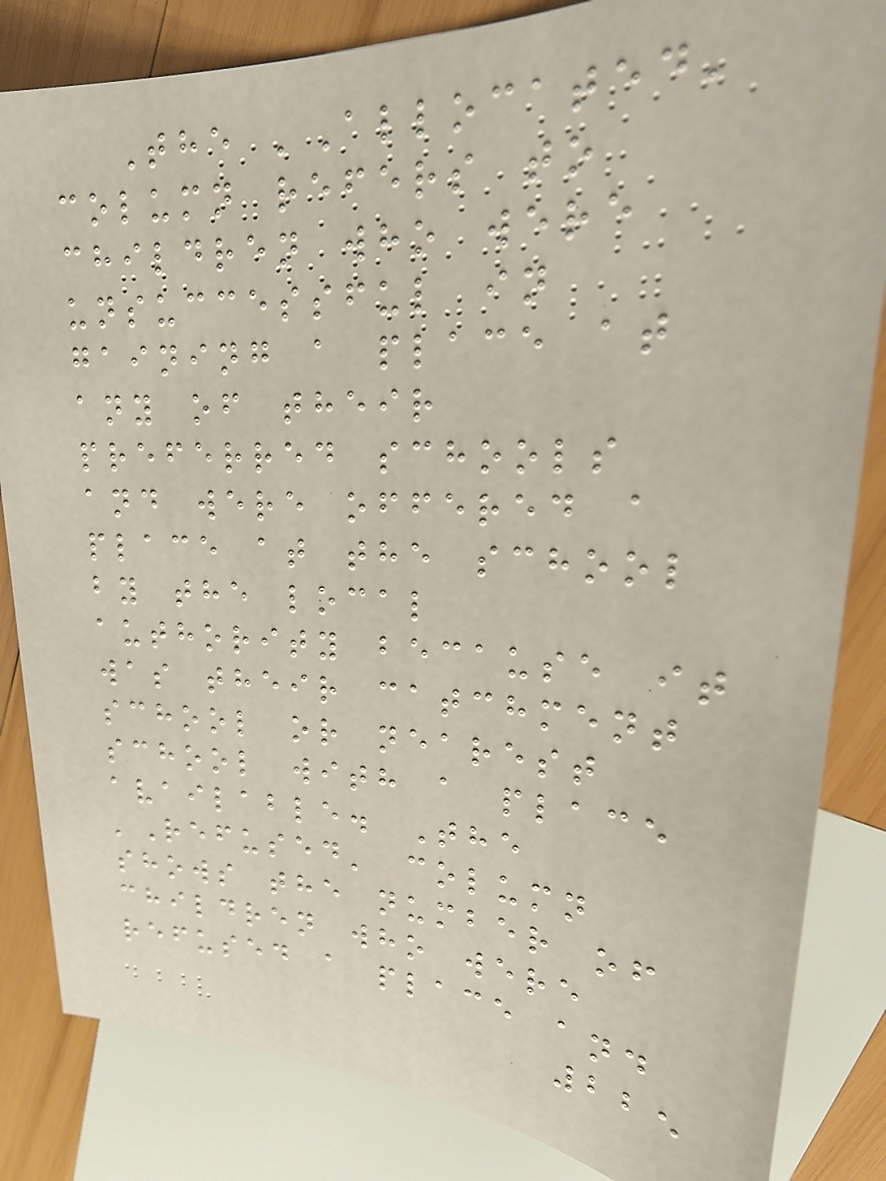The 'Allocated'
column refers to
children who were
unsuccessful in
gaining a place at
any of their
preferred schools
and were offered a
place at the school
by the local
authority because it
was their catchment
school or nearest
school with a place
available. The
'Refused' column
shows the number of
children who were
refused a place and
225
